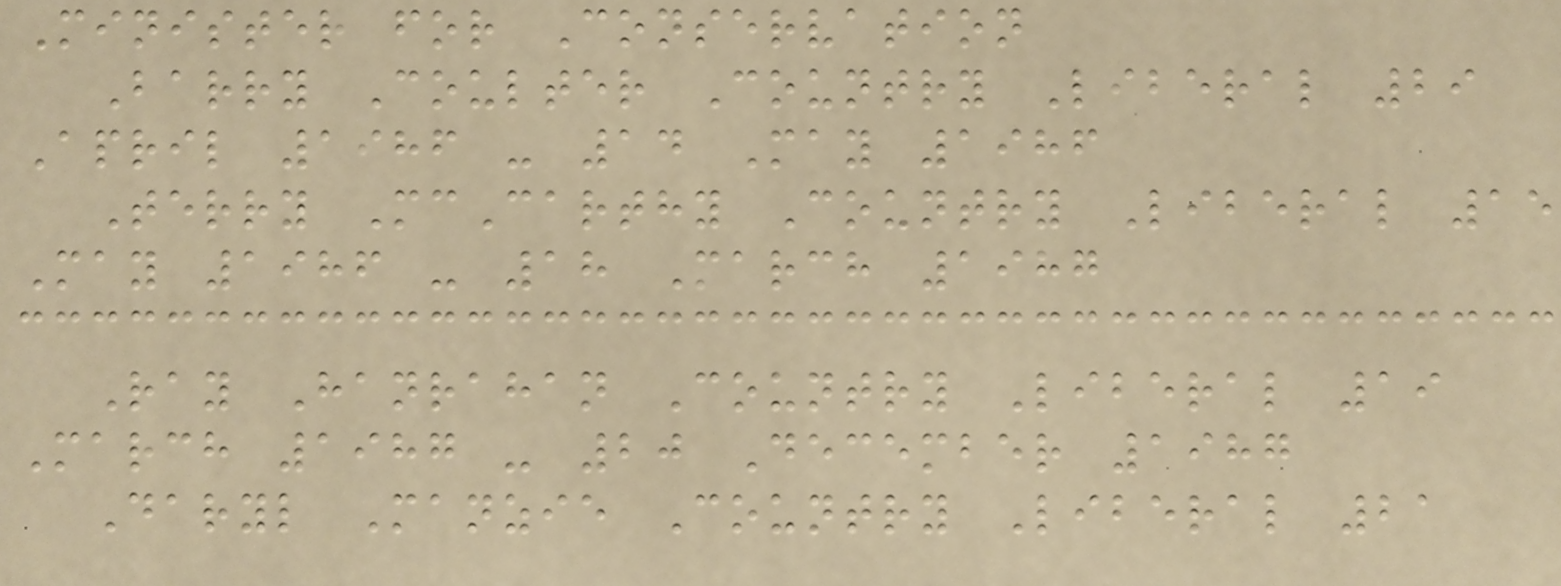Minister for Conservation
Barry Coulter Country Liberal 29
April 1986 - 14 May 1986
Terry McCarthy Country Liberal 15
May 1986 - 18 March 1987
Ray Hanrahan Country Liberal 19
March 1987 - 20 December 1987
Daryl Manzie Country Liberal 21
